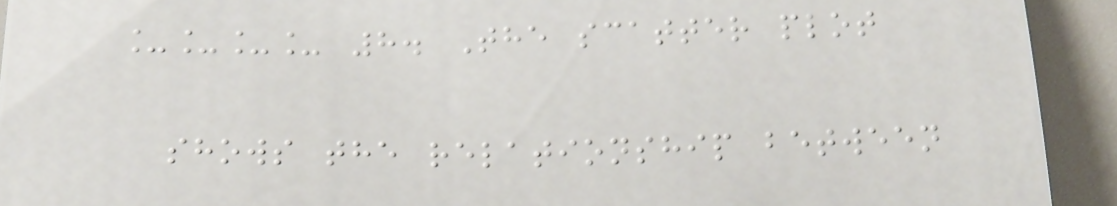____ 8. The scatter plot
shows the relationship between
